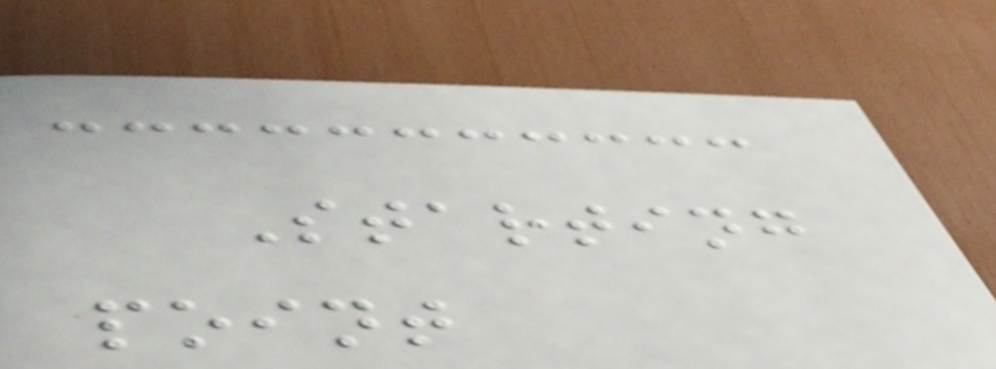Starting
point
